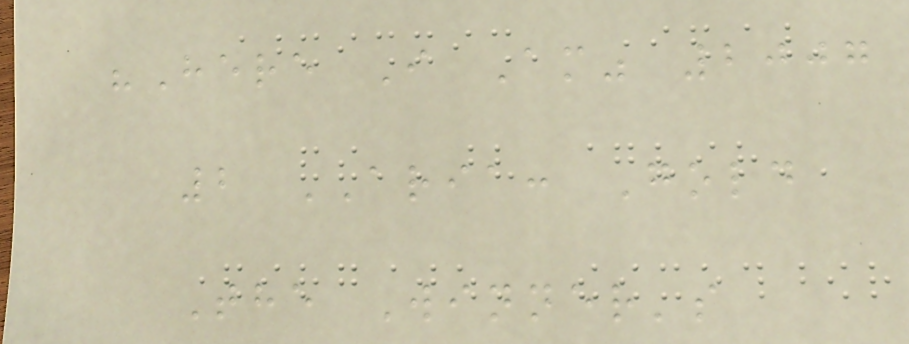"Here I Am" 2007
2 ARIA: Gold
The Winner's
